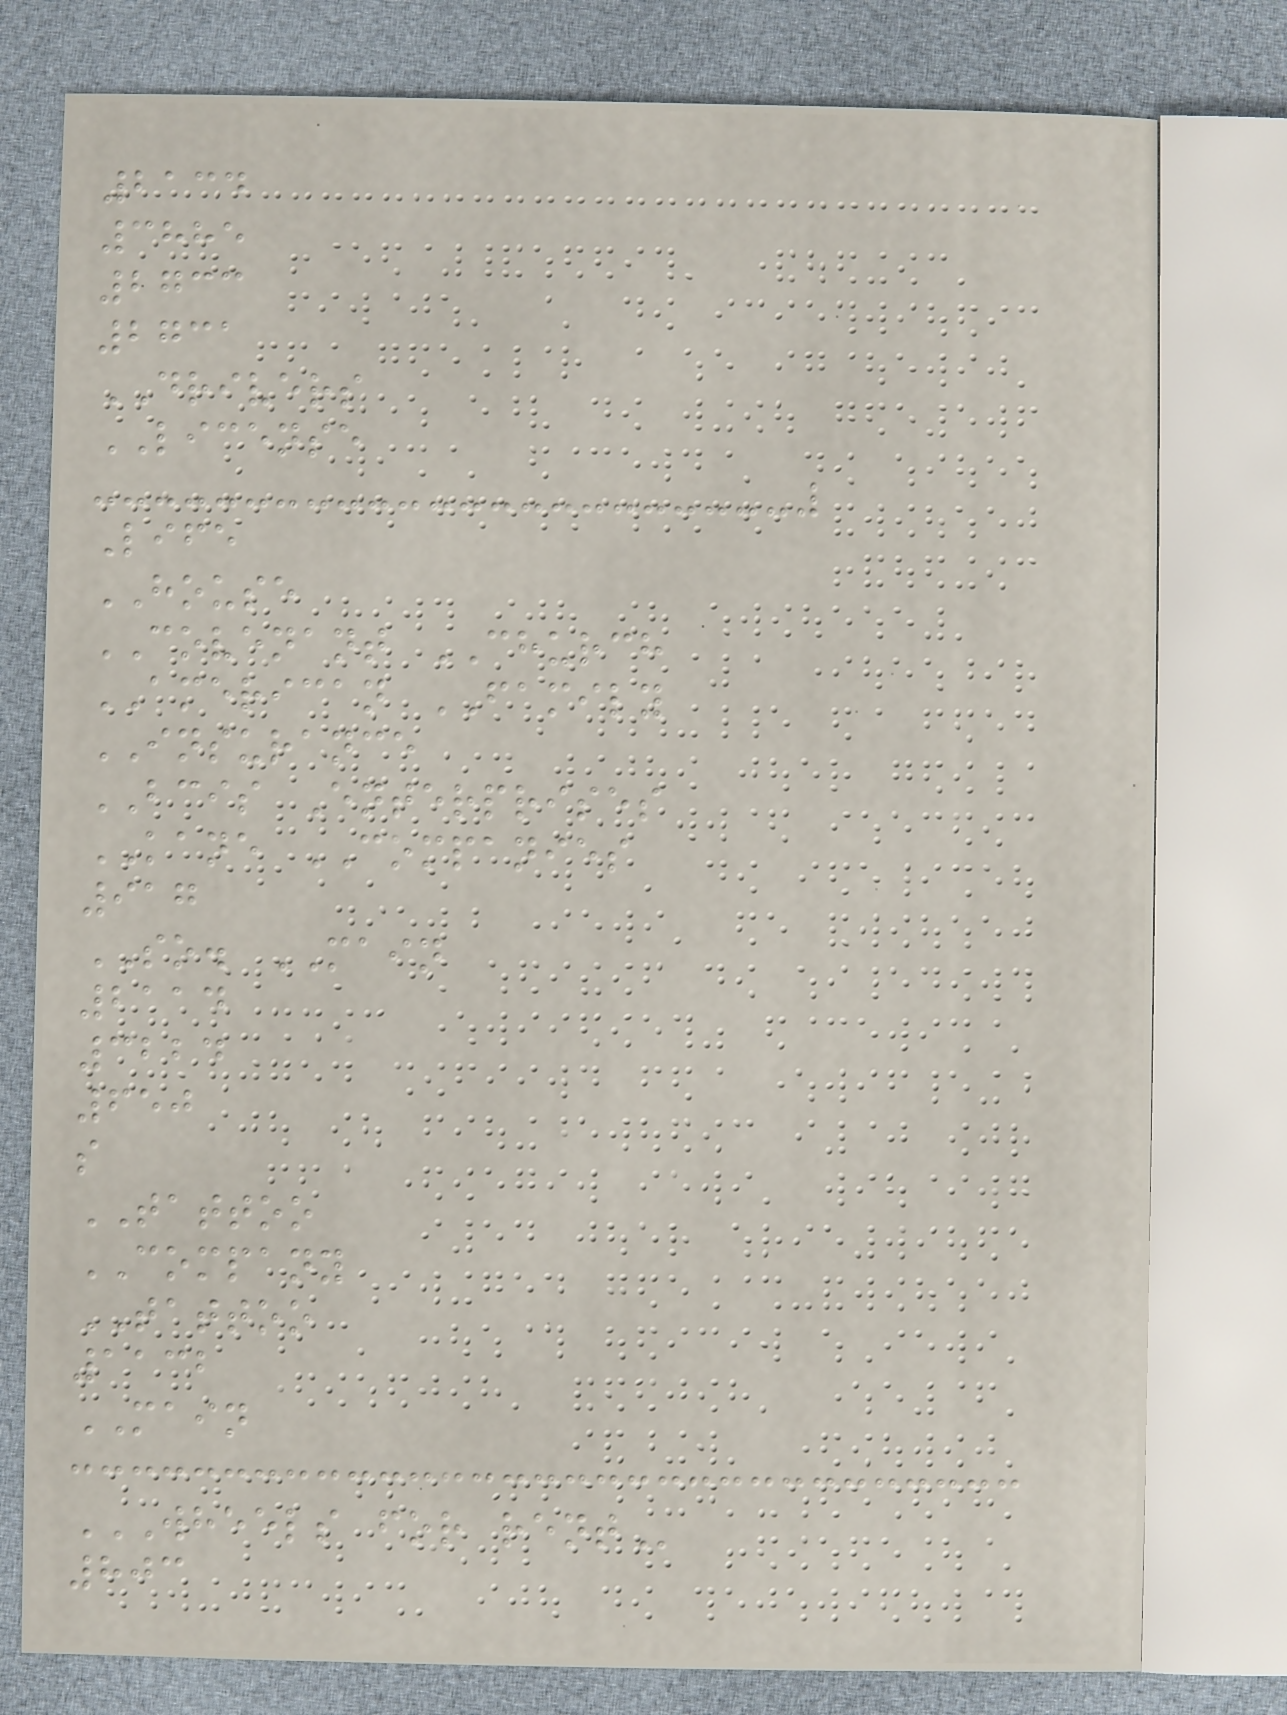2134
3885
2733
2731
DRIVERS
LICENSE
Life
HOUSE
COVENANT CHURCH
AMERICAN FAMILY
INSURANCE
BCIS Enterprises
KANE COMPANIES
917
SO. MAIN
2114
3224
650
s
TATTOO
COMPANY
TATTOO
1132
MAIN
WHEELS FOR RENT
803
